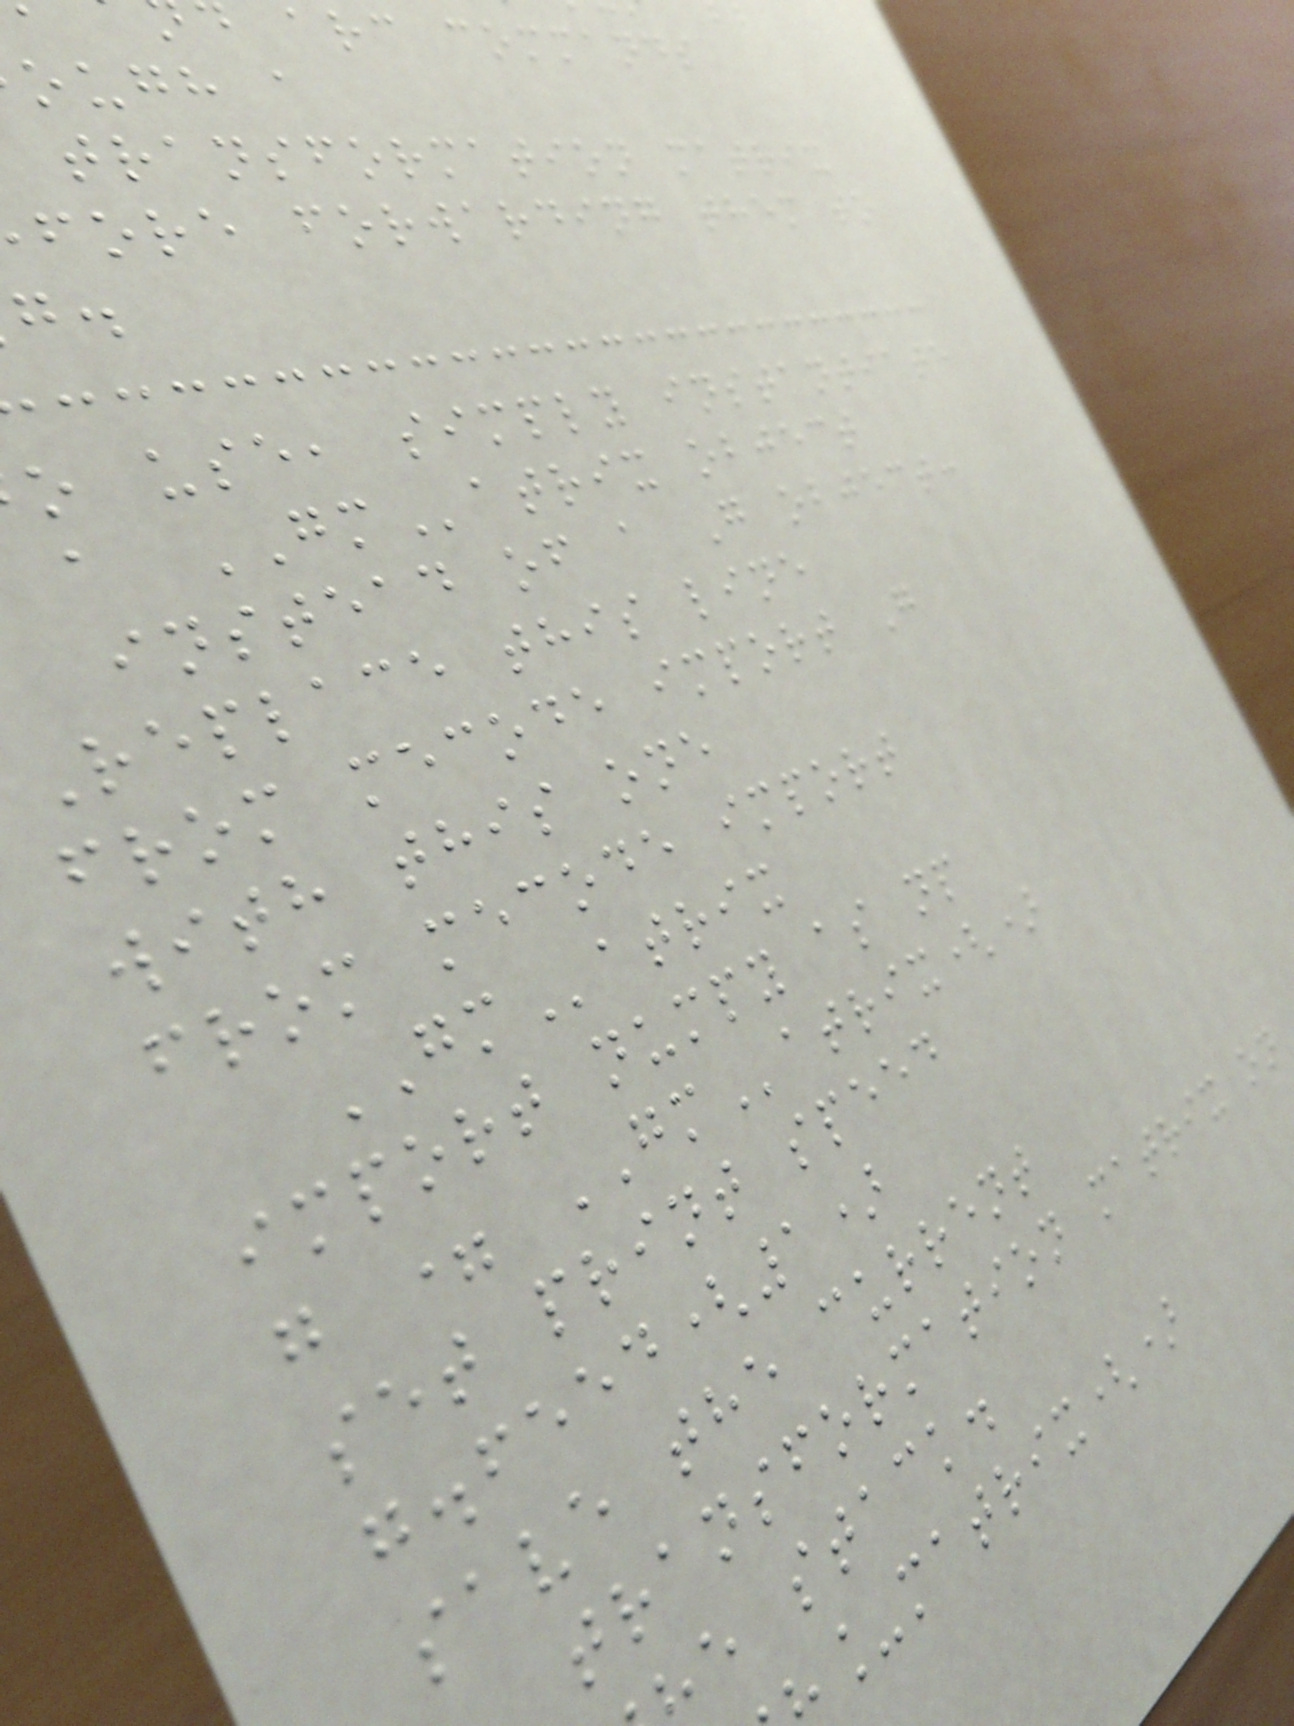arc commands
ough a
transformation matrix
fore forwarding them to
o use, simply instantiate
a GMatrix object
instead of a G object:
Replace this line
from mecode import G
with this one
from mecode import
GMatrix
import numpy as np
g = GMatrix()
set print speed
g.feed(1)
save the current
transformation matrix on
e stack.
_matrix()
